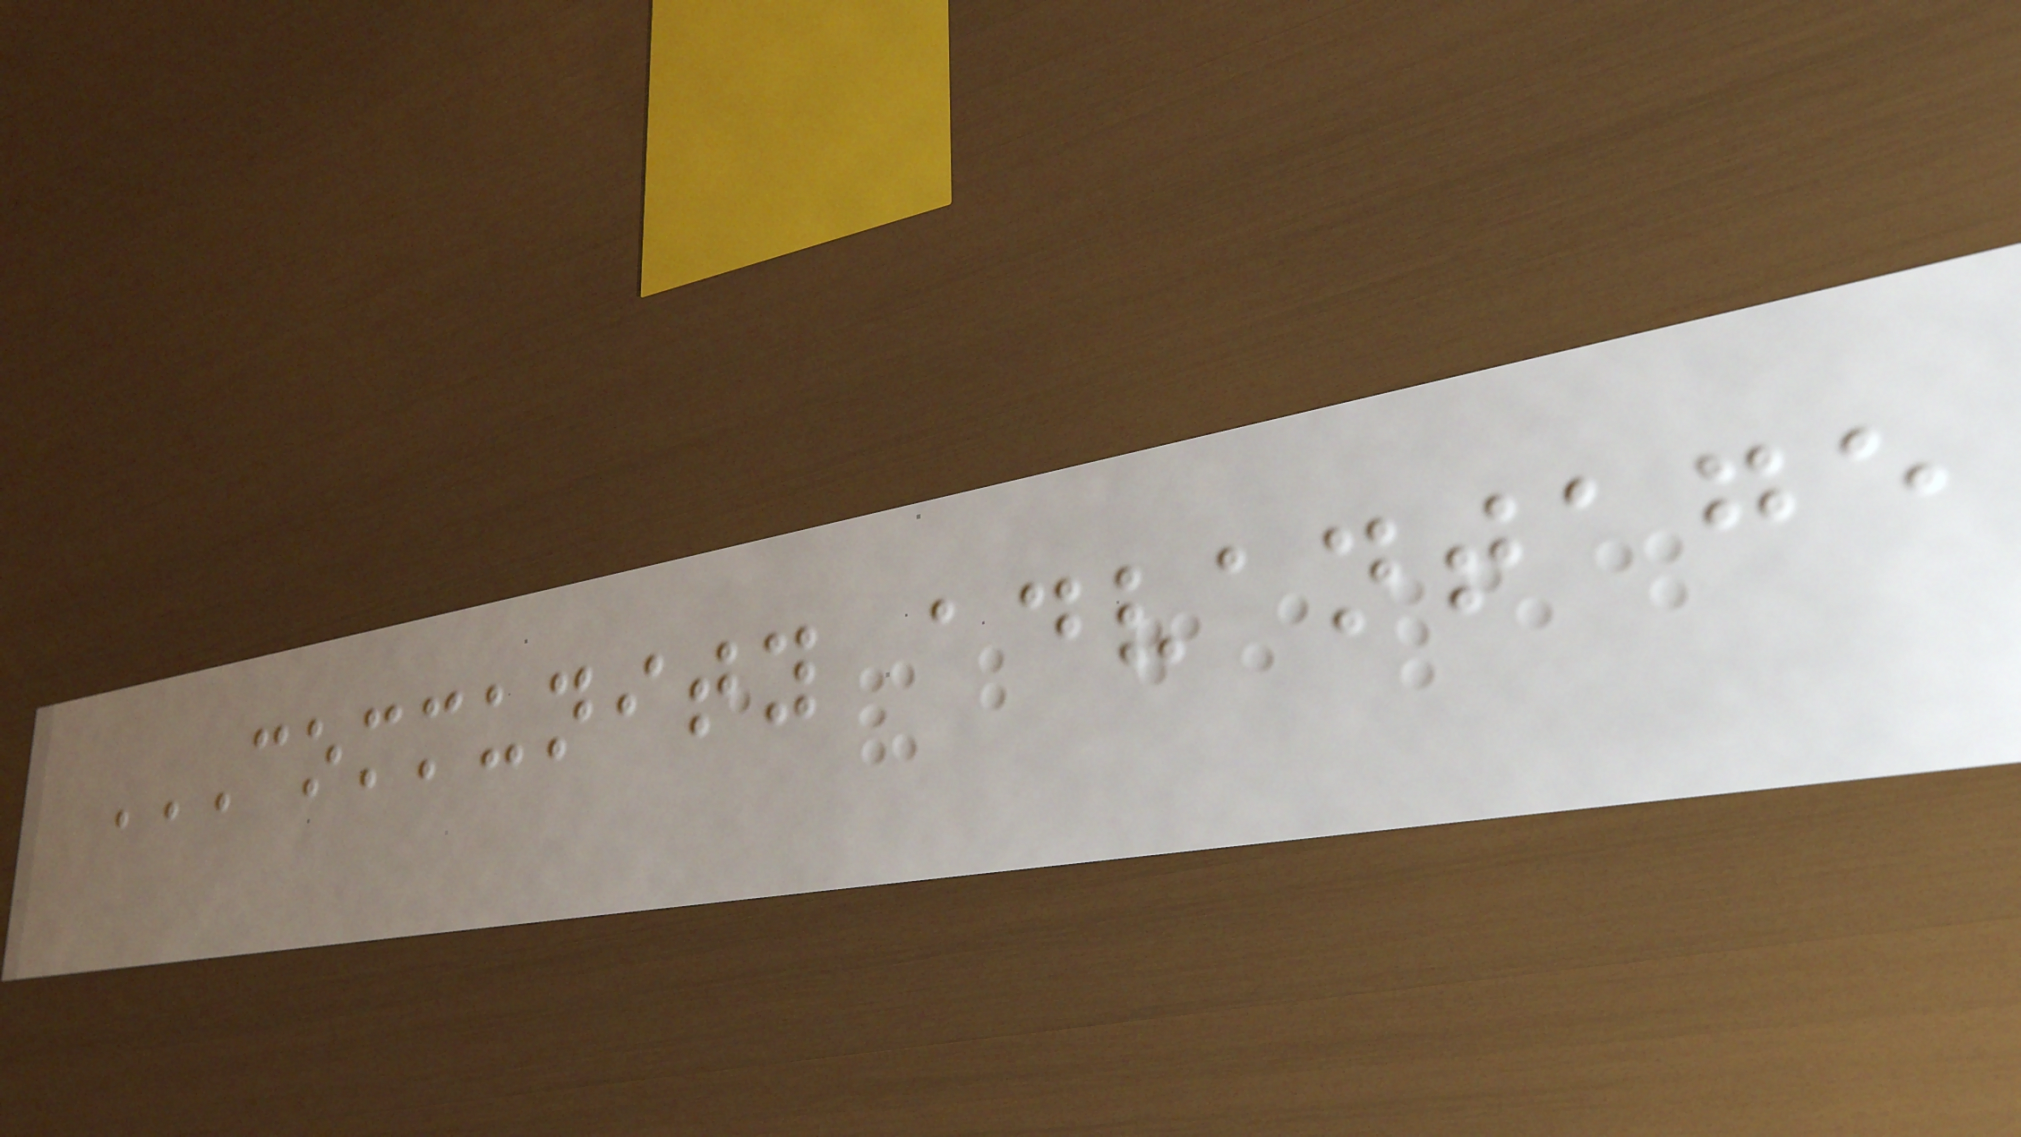COMMUNITY ADVANTAGE
